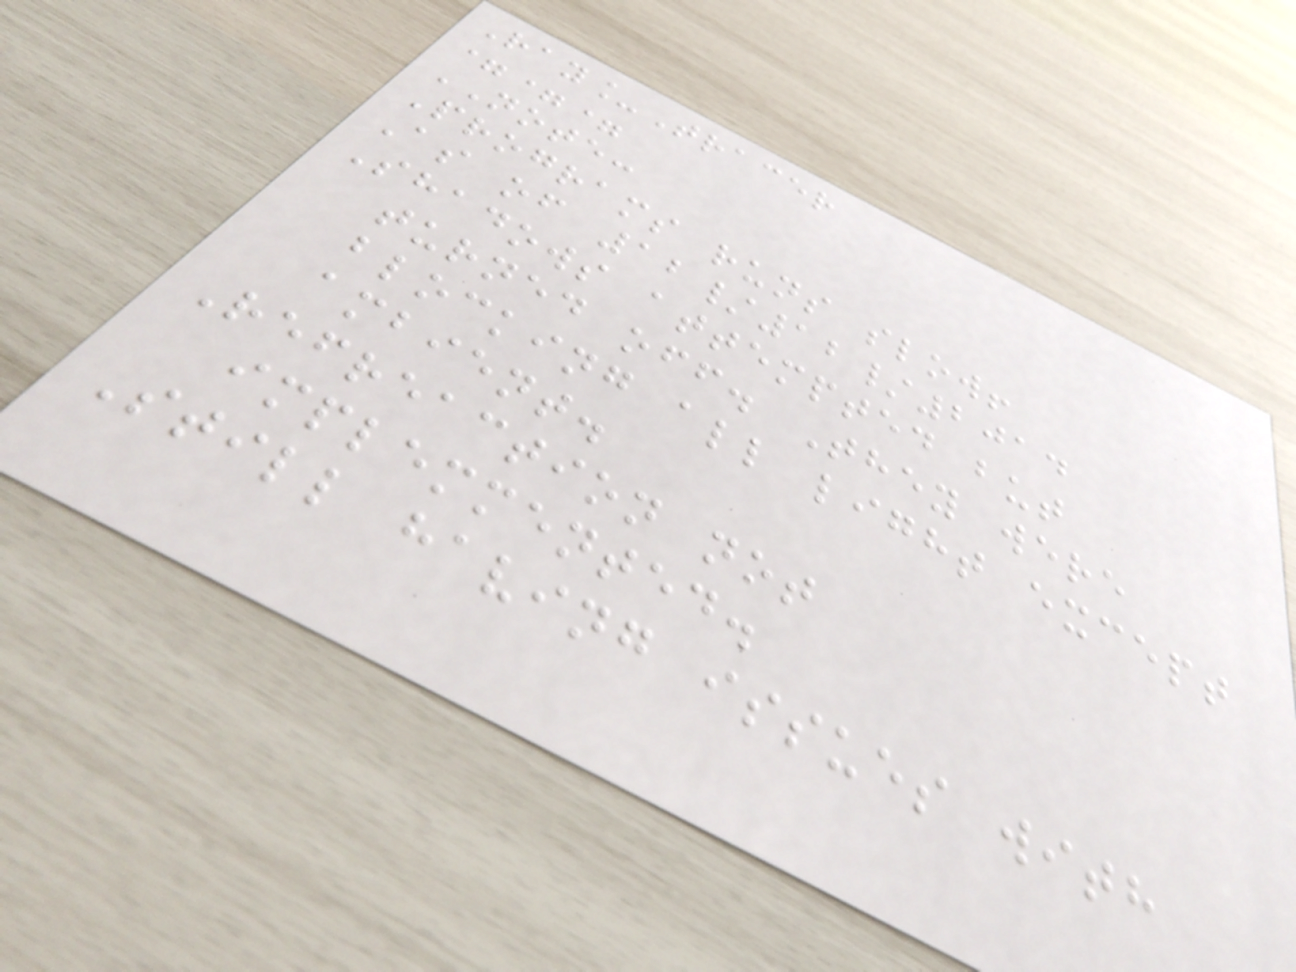Ray_Tracer
===
NOTE:
Programs runs slow!
As of 12/12/2014
Shadows attempted but
turned off. They were
blocking all light except
ambient.
Refreaction not
implemmented.
Still having issues with
